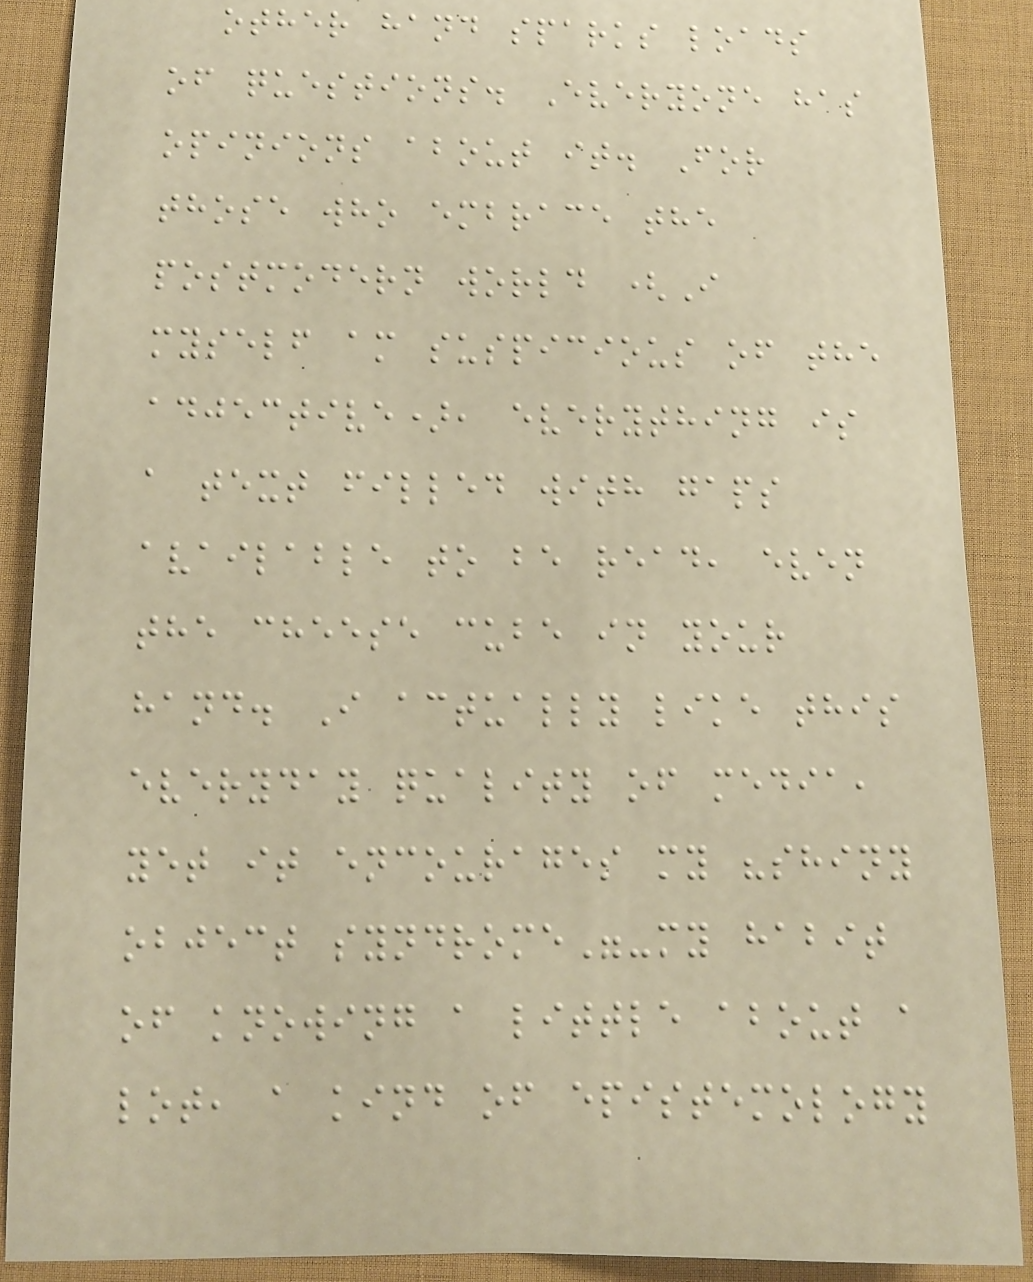other hand sparks loads
of questions. Everyone has
opinions about it. For
those who embrace the
postmodern world (I
myself am suspicious of the
adjective), everything is
a text filled with gaps
available to be read, even
the cheese cube in your
hand. I actually like this
everyday quality of media,
yet it encourages my "shiny
object syndrome"-my habit
of knowing a little about a
lot, a kind of epistemology
